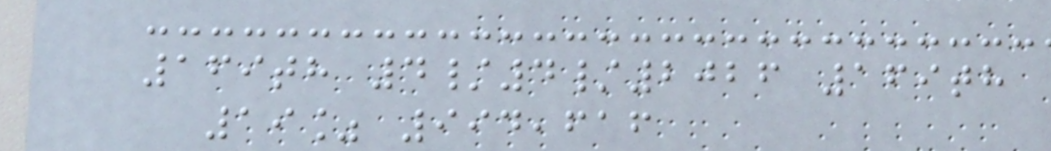169th 4/4/2026 169th
19% 994,616
